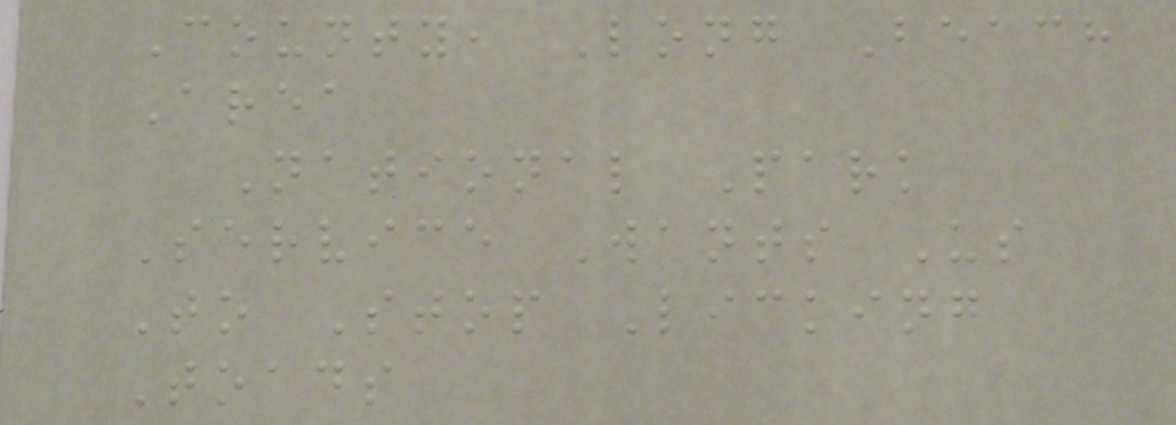County, Long Beach
Area
National Park
Service Wants Us
To Stop Licking
Toads
